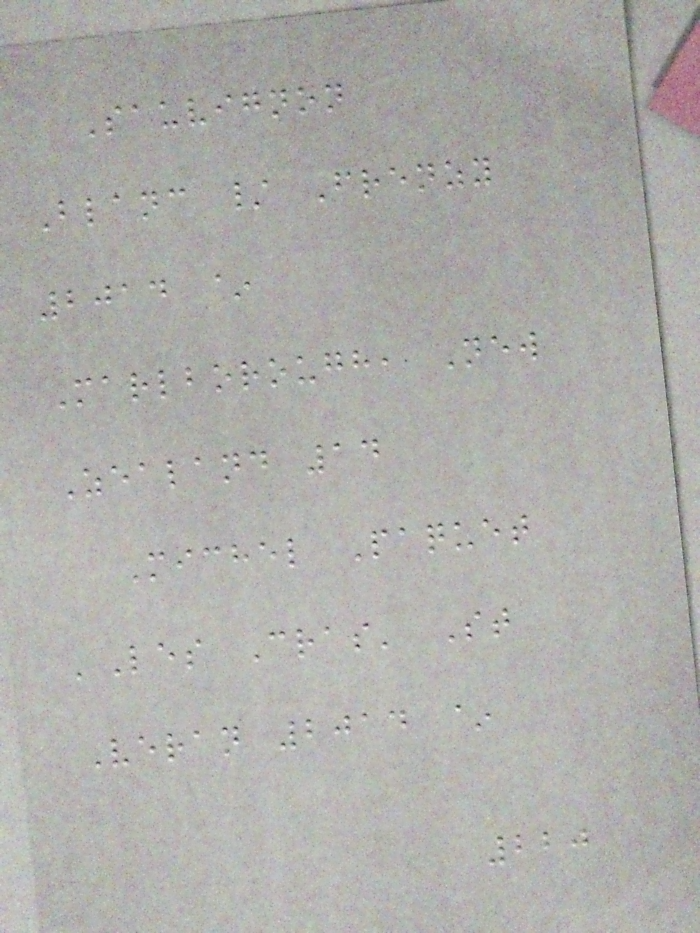Sauvignon
Blanc / Frenzy
2014 ~
Marlborough, New
Zealand 14
Michel Paquet
'Les Cras' St
Veran 2014 ~
220
